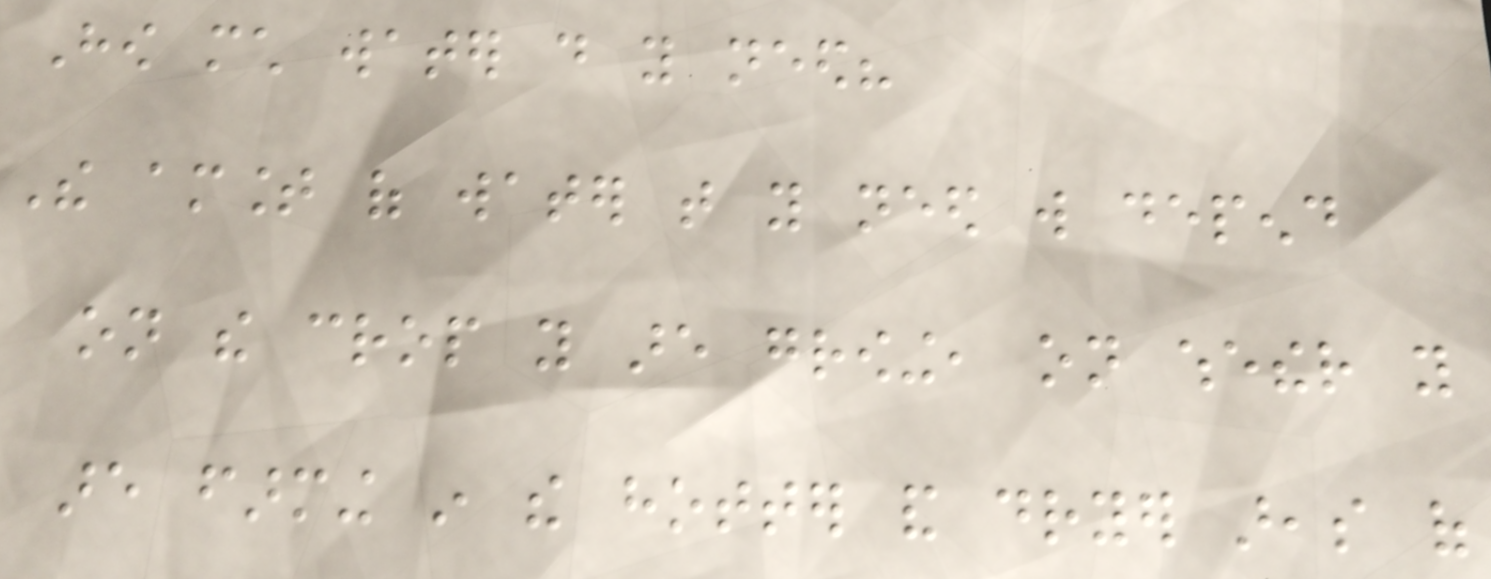How much water do you need?
The amount of water that you need will depend
on the crop you are growing, on whether you
are farming in the hotter and dryer areas of
